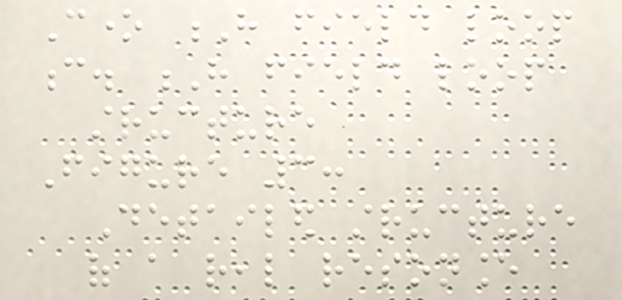Cone H field loop
c. H field loop
structure
Figure 3:
Detailed structure
of a real resonance
